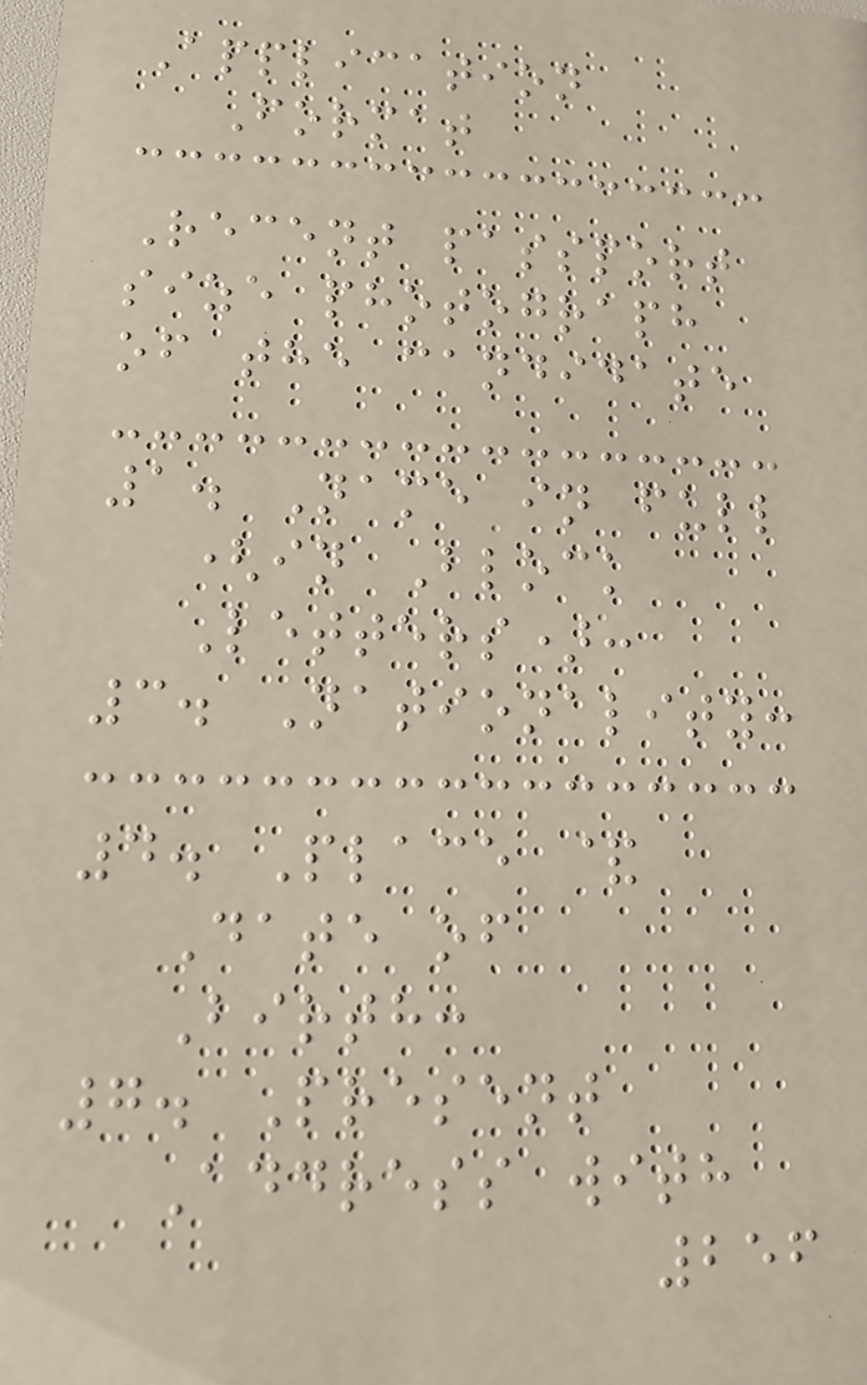Application
Format
Recent passport
size photograph
of the candidate
1. Name in full
(in Block
Letters):
3. Nationality:
4. Place &
Date of
Birth:
7. Present
Address with
256
